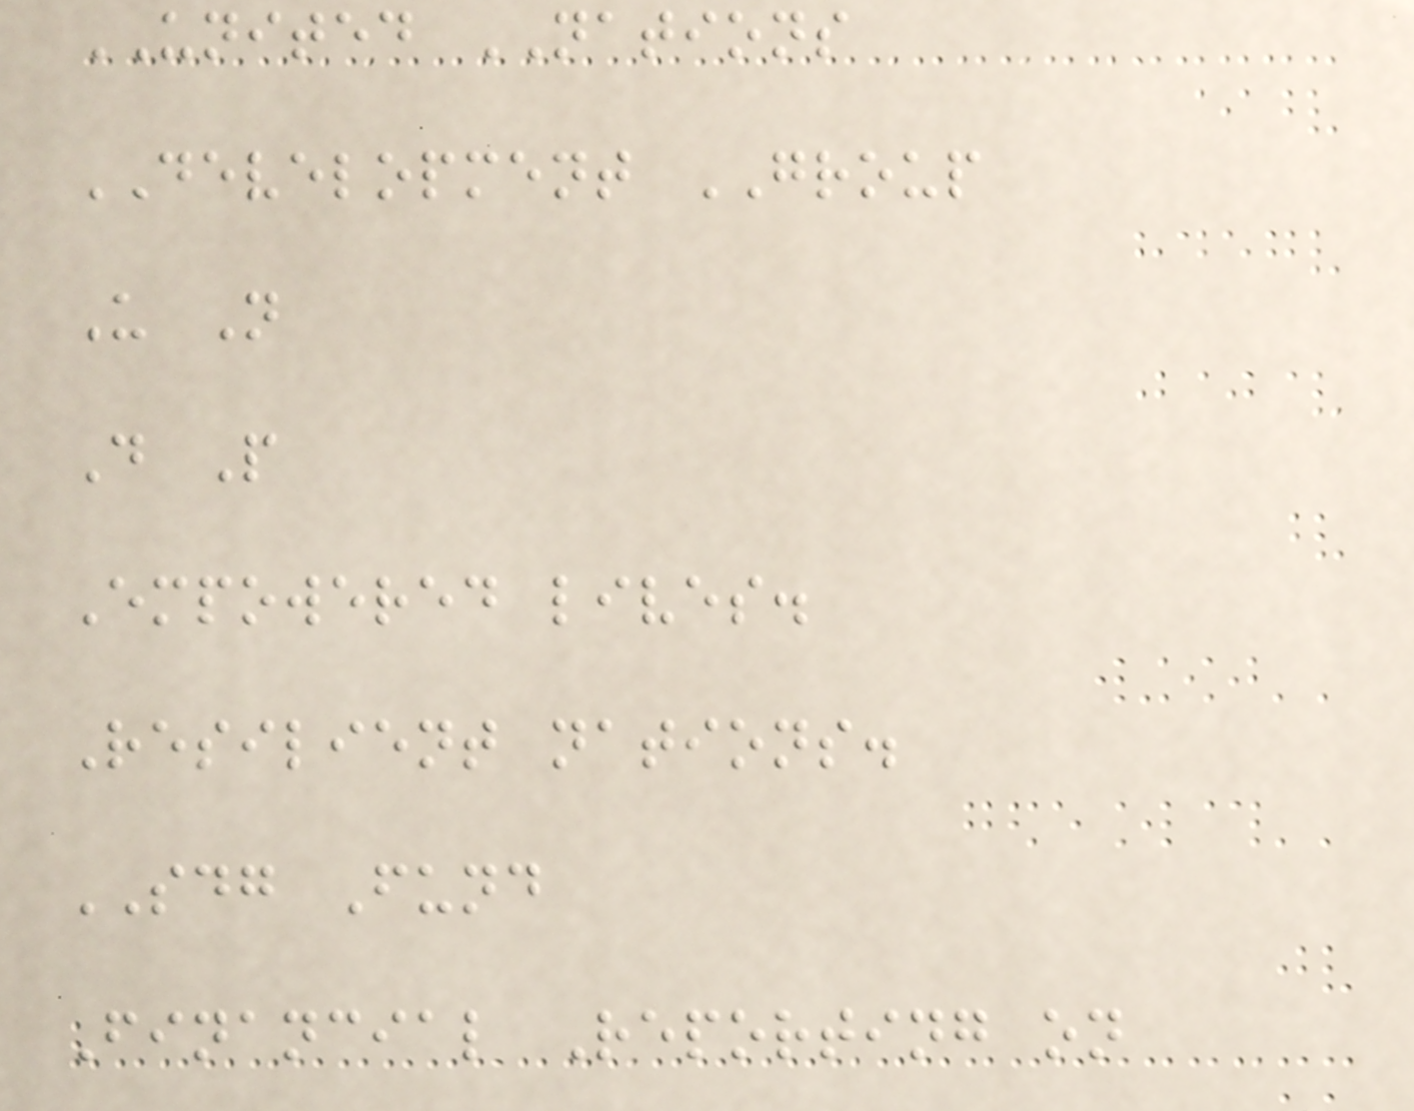UNITED NATIONS
DEVELOPMENT GROUP
U N
D P
Empowered lives.
Resilient nations.
SDG Fund
Financial Reporting on
